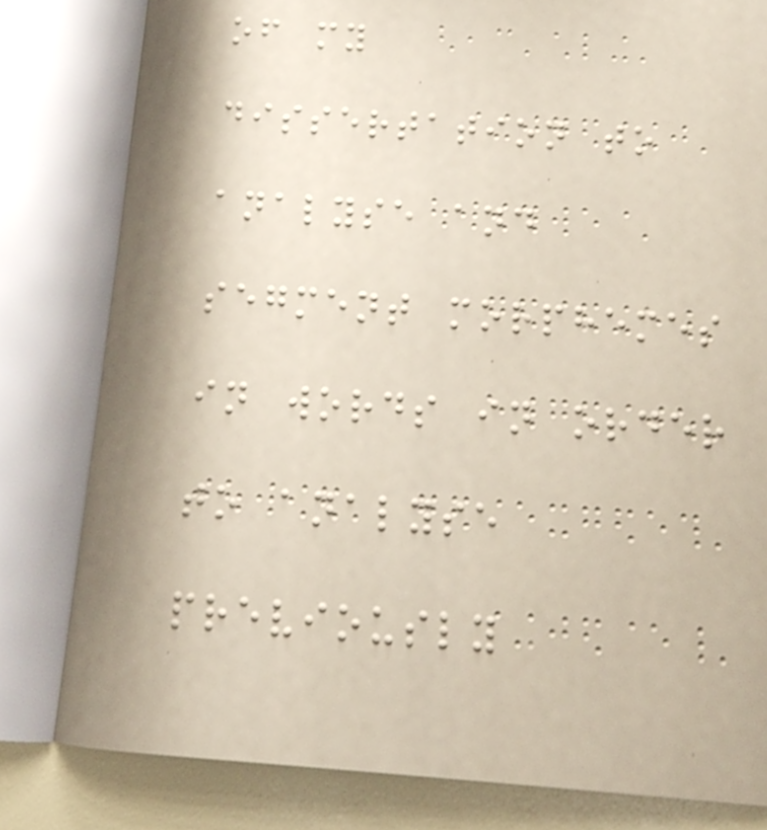of my
dissertation to
analyse and
segment morphemes
in words in order
to analyse
previously
